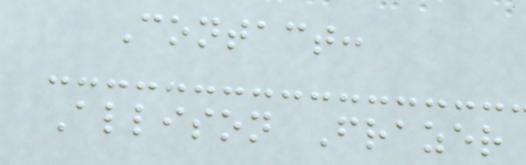Contact:
Allison Frazer
